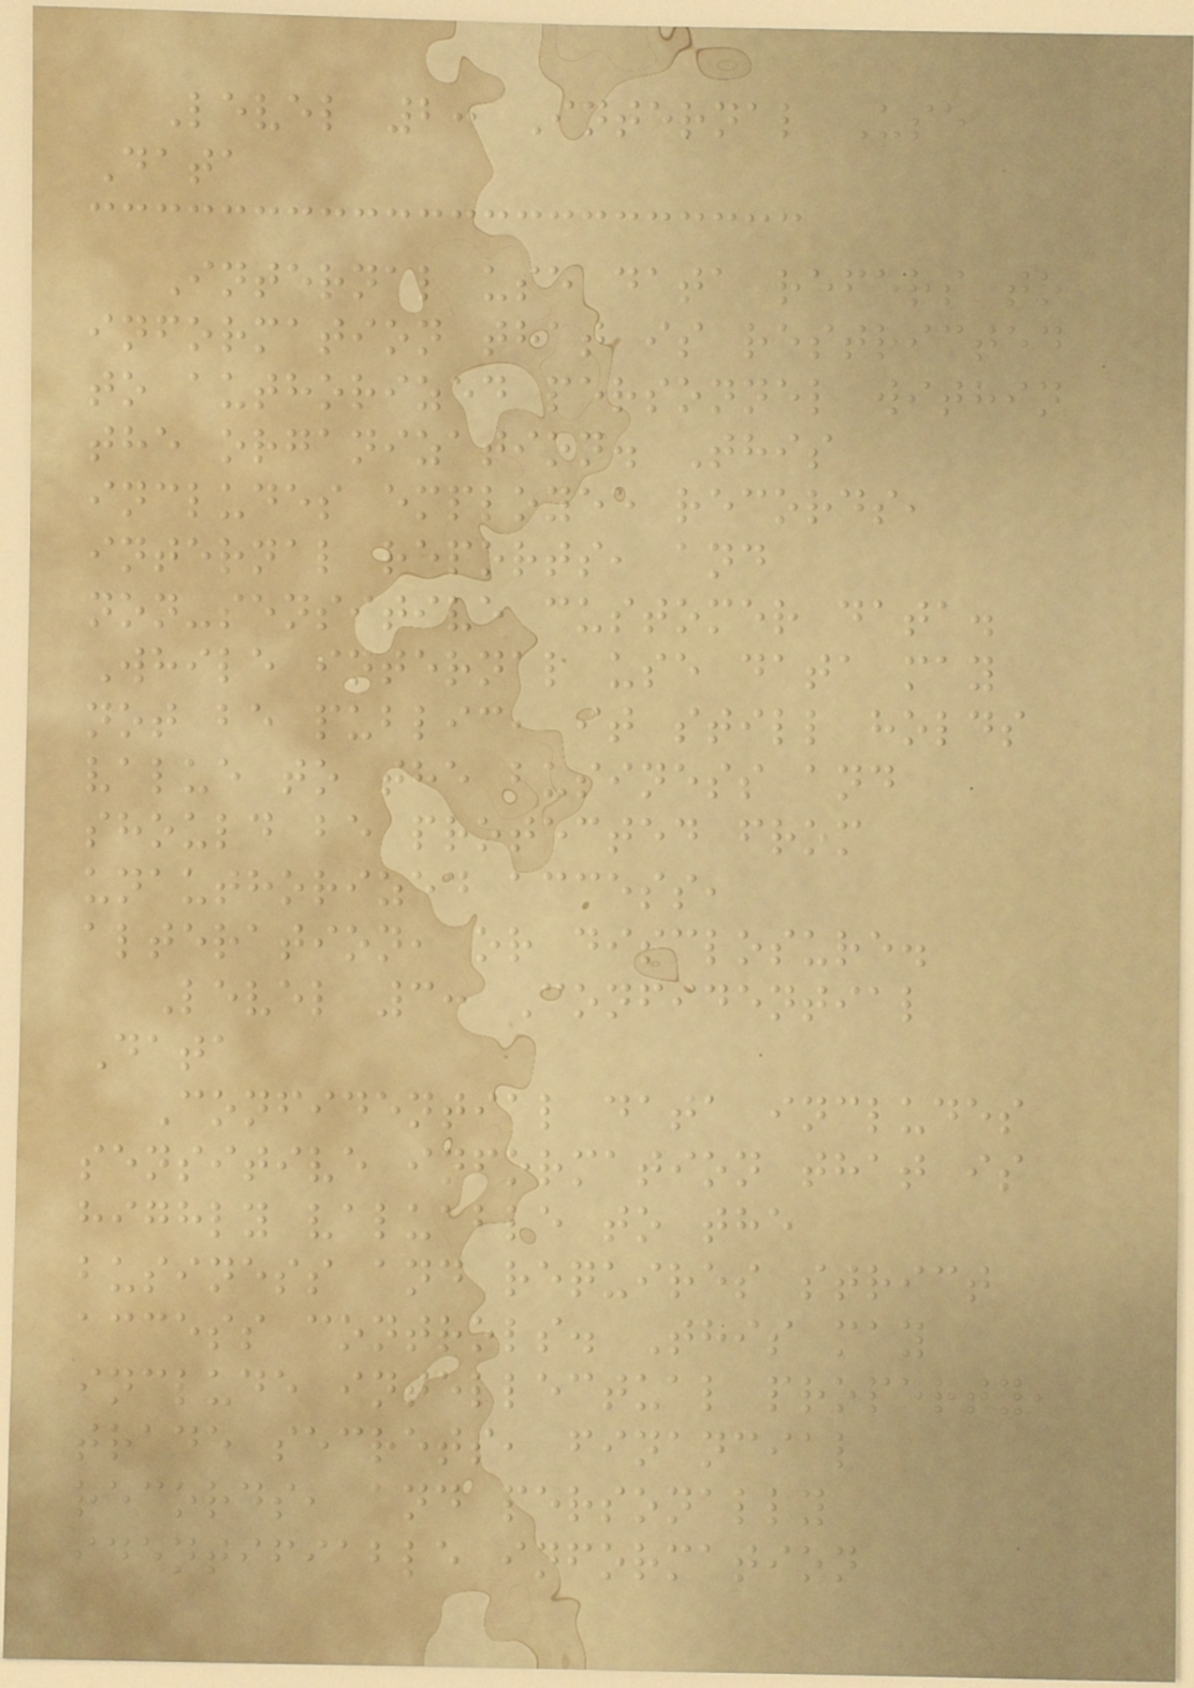Level 2: Internal Use
Data
Internal use data refers to
information that is restricted
to authorized personnel within
the organization. This
includes employee records,
internal reports, and
non-sensitive customer data.
While internal use data may
not be public, it still holds
value to the business and
should be protected from
unauthorized access,
alteration, or disclosure.
Level 3: Confidential
Data
Confidential data includes
sensitive information that is
highly valuable to the
business and requires strict
access controls. This may
include intellectual property,
trade secrets, financial
records, and personally
identifiable information
